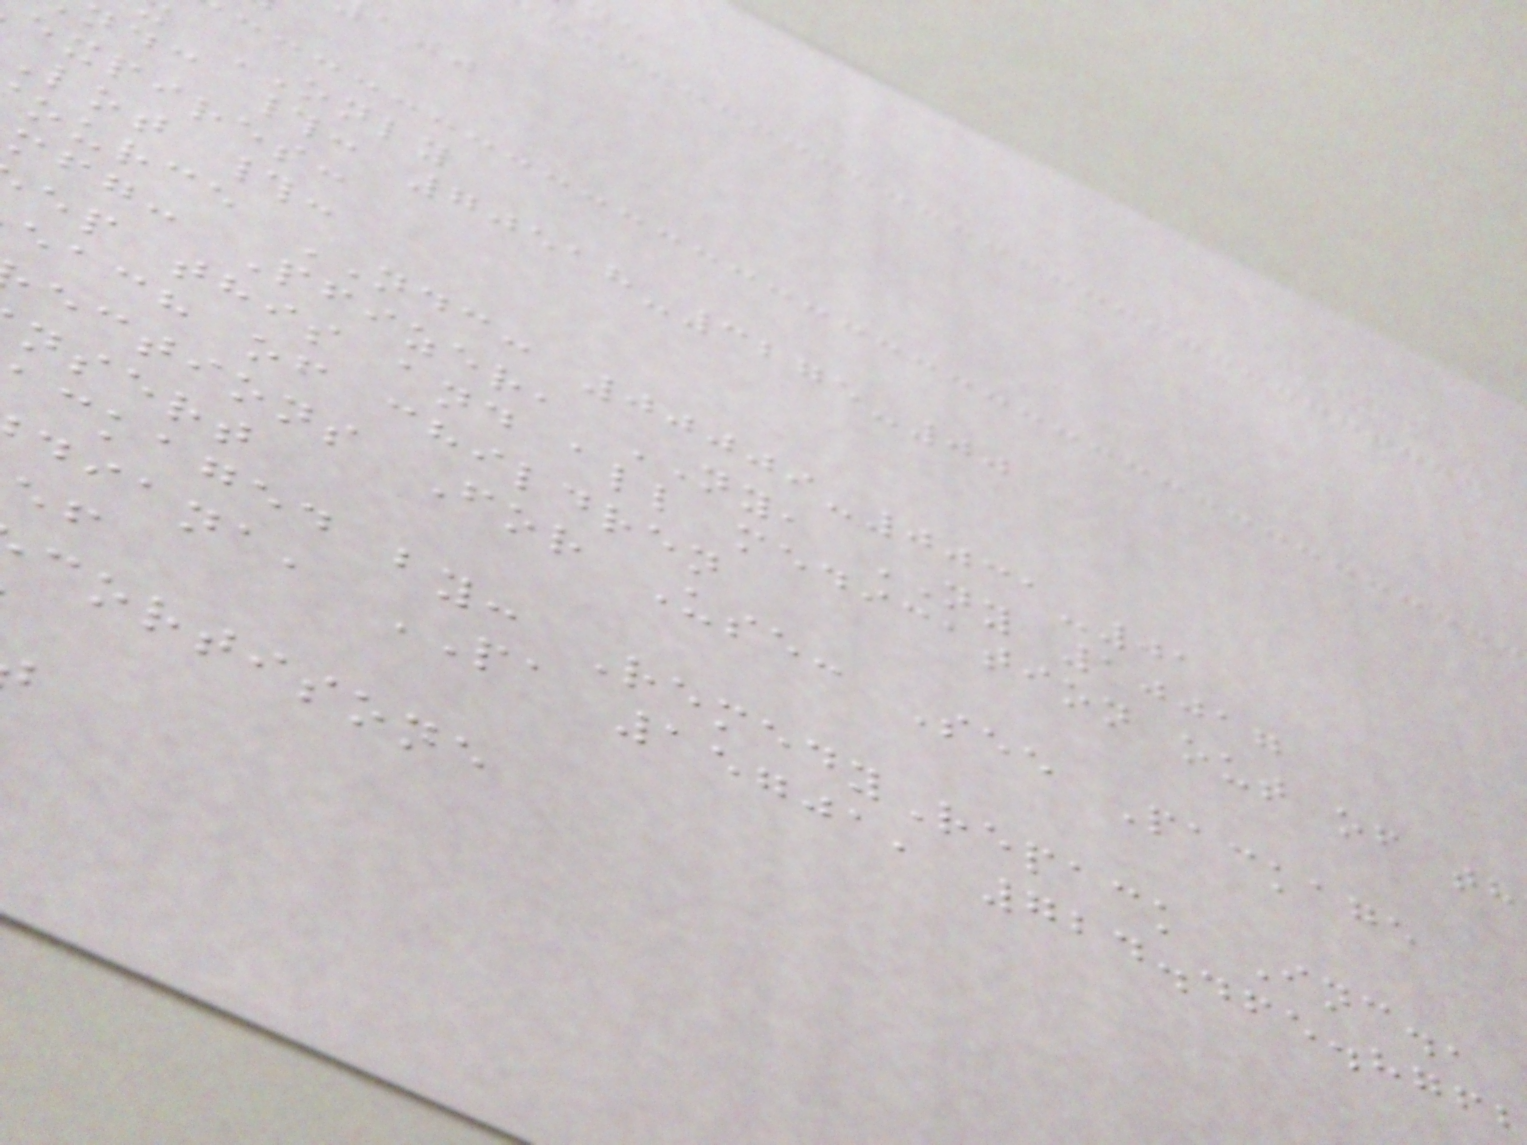ONLY
ndc #: 70518-3275-00
expires:
lot #:
ource NDC: 00009-0031-01
mfg: Pfizer, NY, NY 10017
ep this and all medication out of th
each of children
ections For Use: See Package
nsert
ckaged by: RemedyRepack Inc.,
diana, PA 15701, 724.465.876
cortisone
